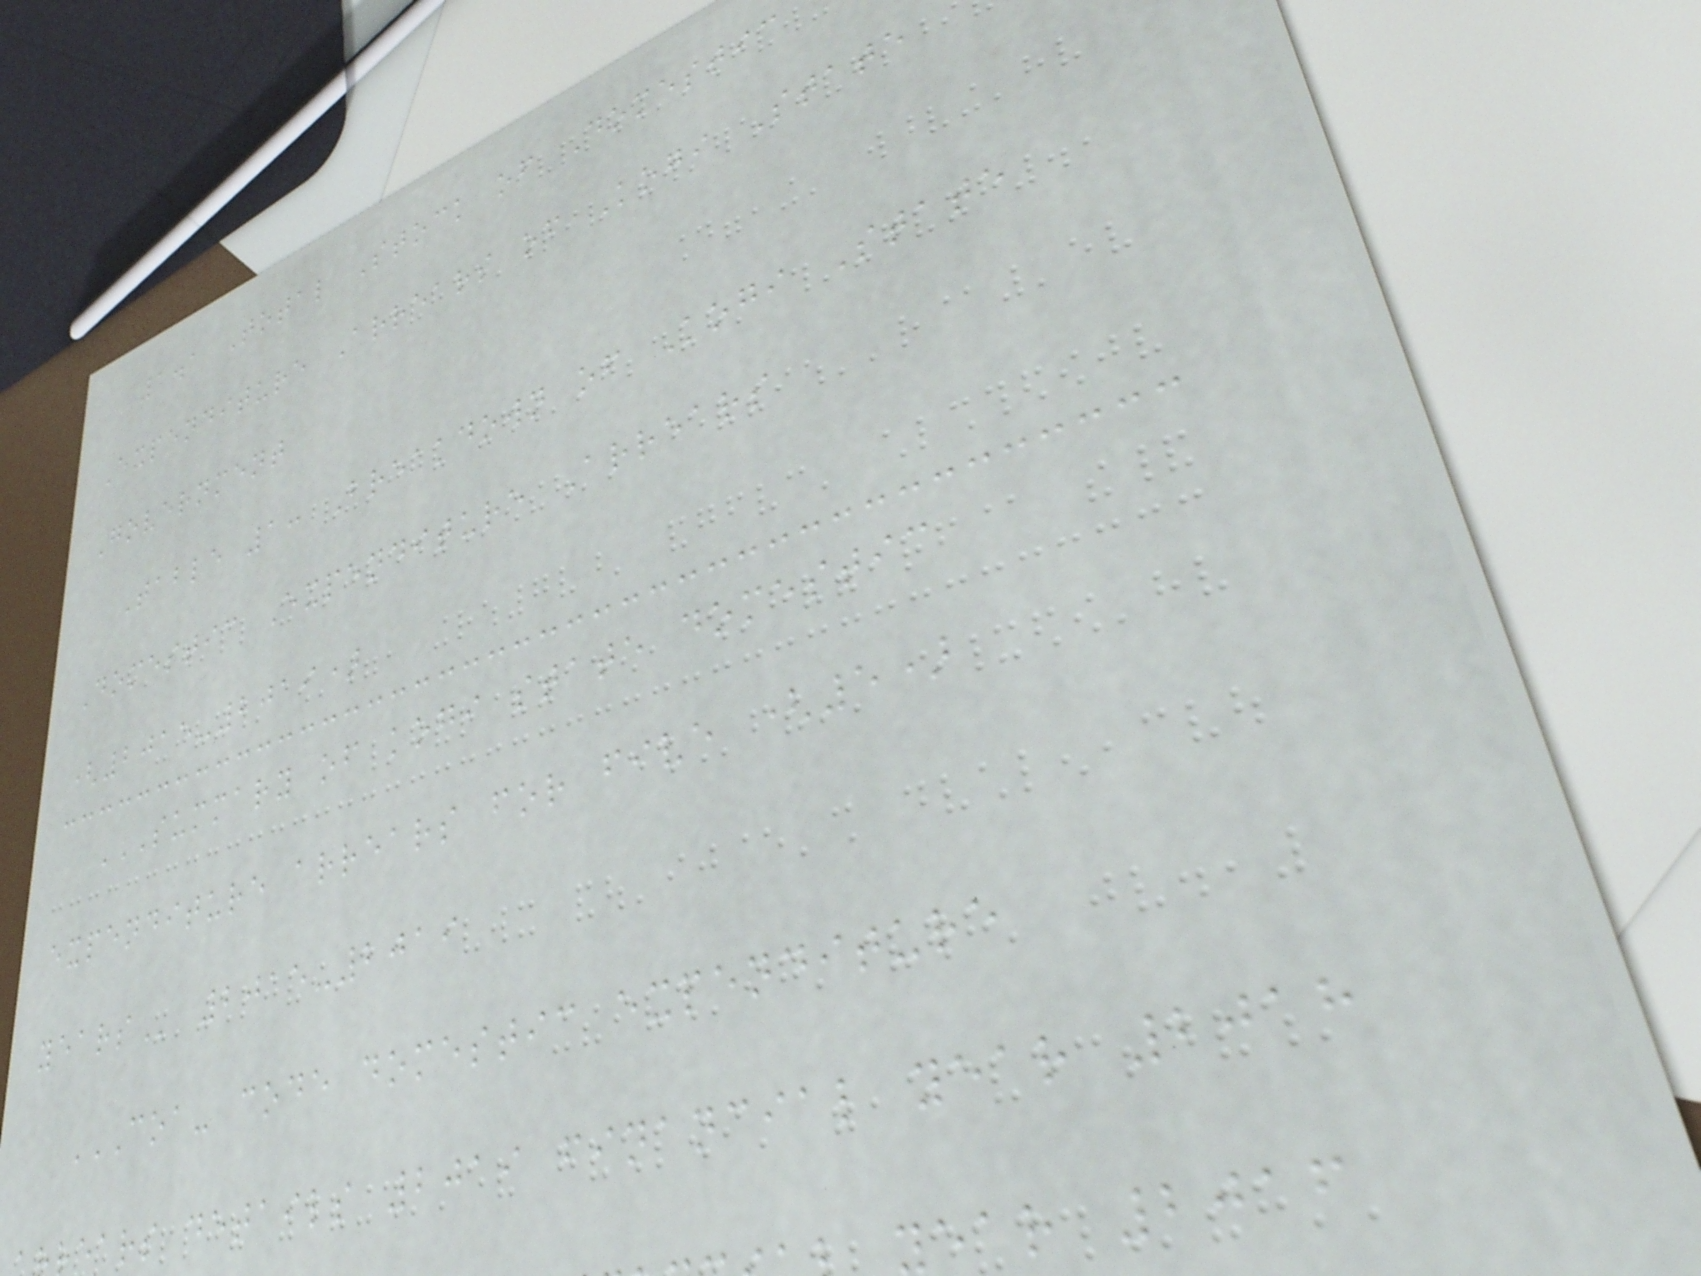1.1 Total Stock of Domestic
Expenditure Arrears of Kogi State
Government
Table 1: Breakdown of Kogi State
Domestic Expenditure Arrears
(2015-2019)
SUMMARY OF KOGI STATE DOMESTIC
expenditure arrears for five (5)
2015-2019
COA- CODE DOMESTIC EXPENDITURE
ears details 2019 financial year 2018
